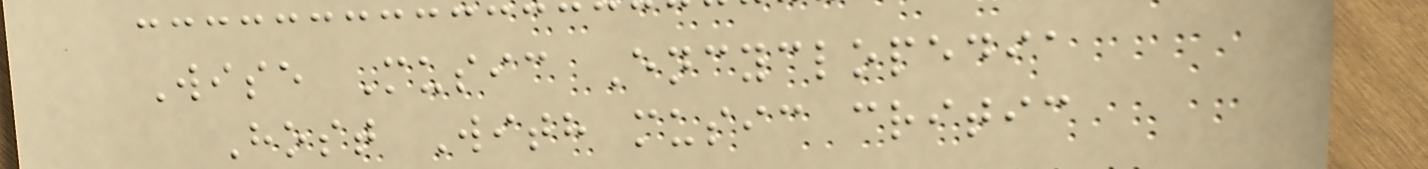Wise Music Encyclopedia
Host With music critic
